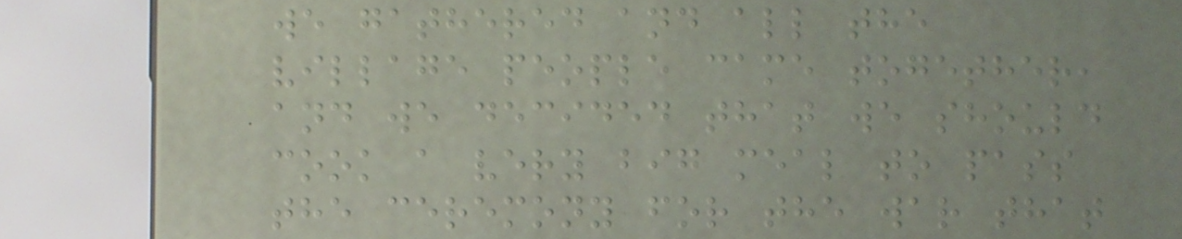we gathered and all the
village people came together,
and we decided that we should
cook a very big meal to pass
the ceremony for the war that
